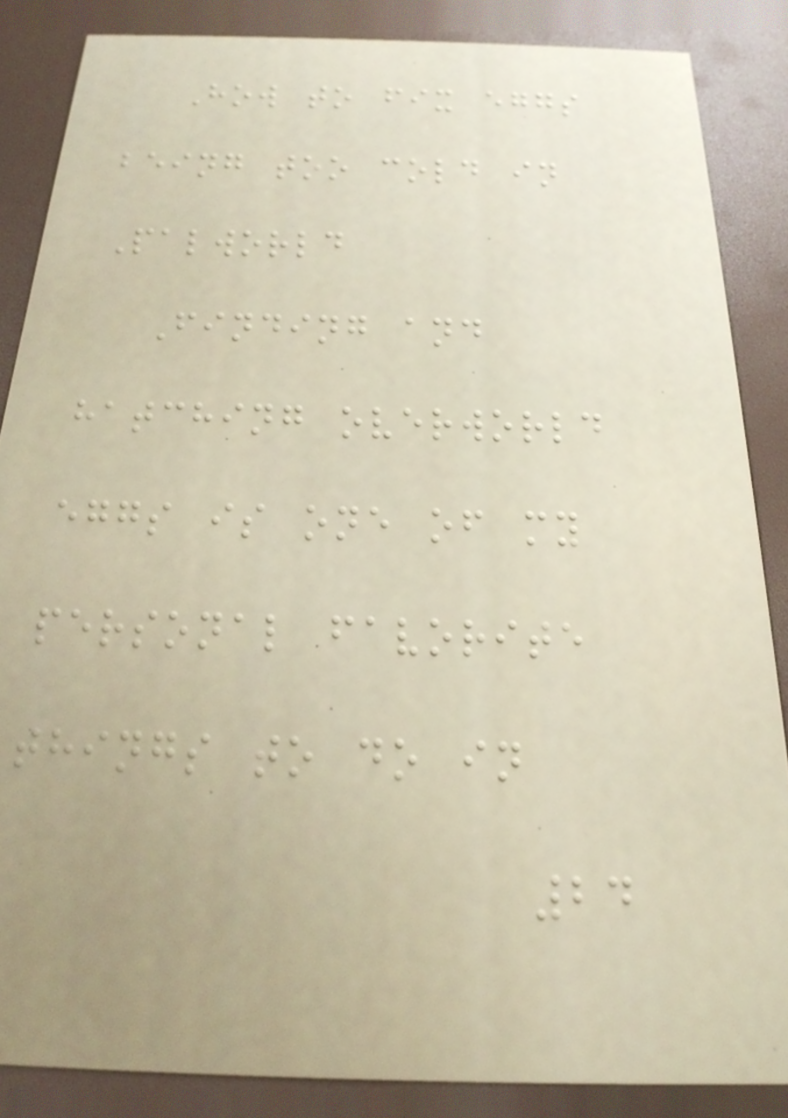How to fix eggs
being too cold in
Palworld
Finding and
hatching overworld
eggs is one of my
personal favorite
things to do in
24
